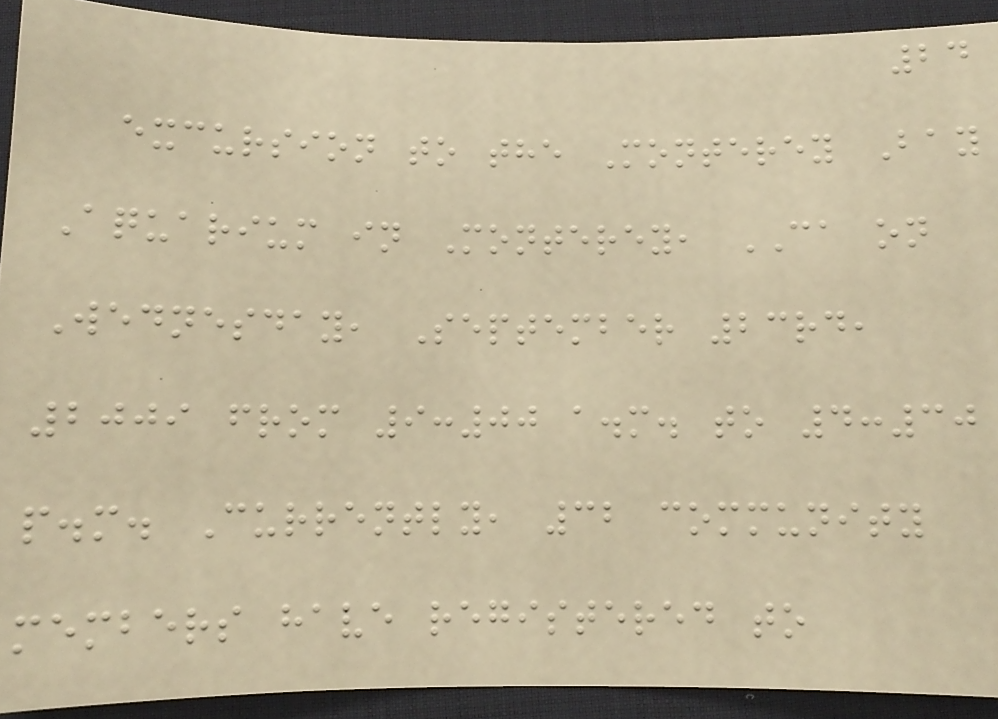24
excursion to the Monterey Bay
Aquarium in Monterey, CA on
Wednesday, September 23rd,
2009 from 9:00 a.m. to 4:30
p.m. Currently, 32 community
members have registered to
